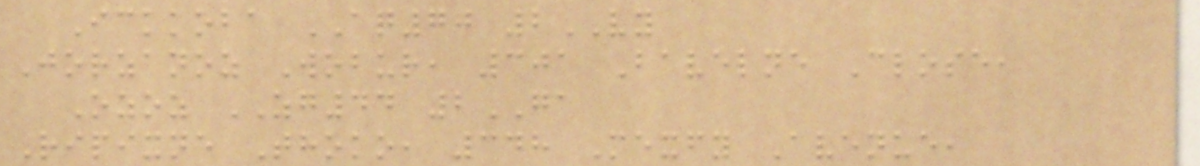Ickkoba AQ70 2VY
Jorzanoz Wobur, 301 Bavelne Close,
Ozoz ZG44 2GA
Ripixne Thoko, 348 Mexfy Avenue,
